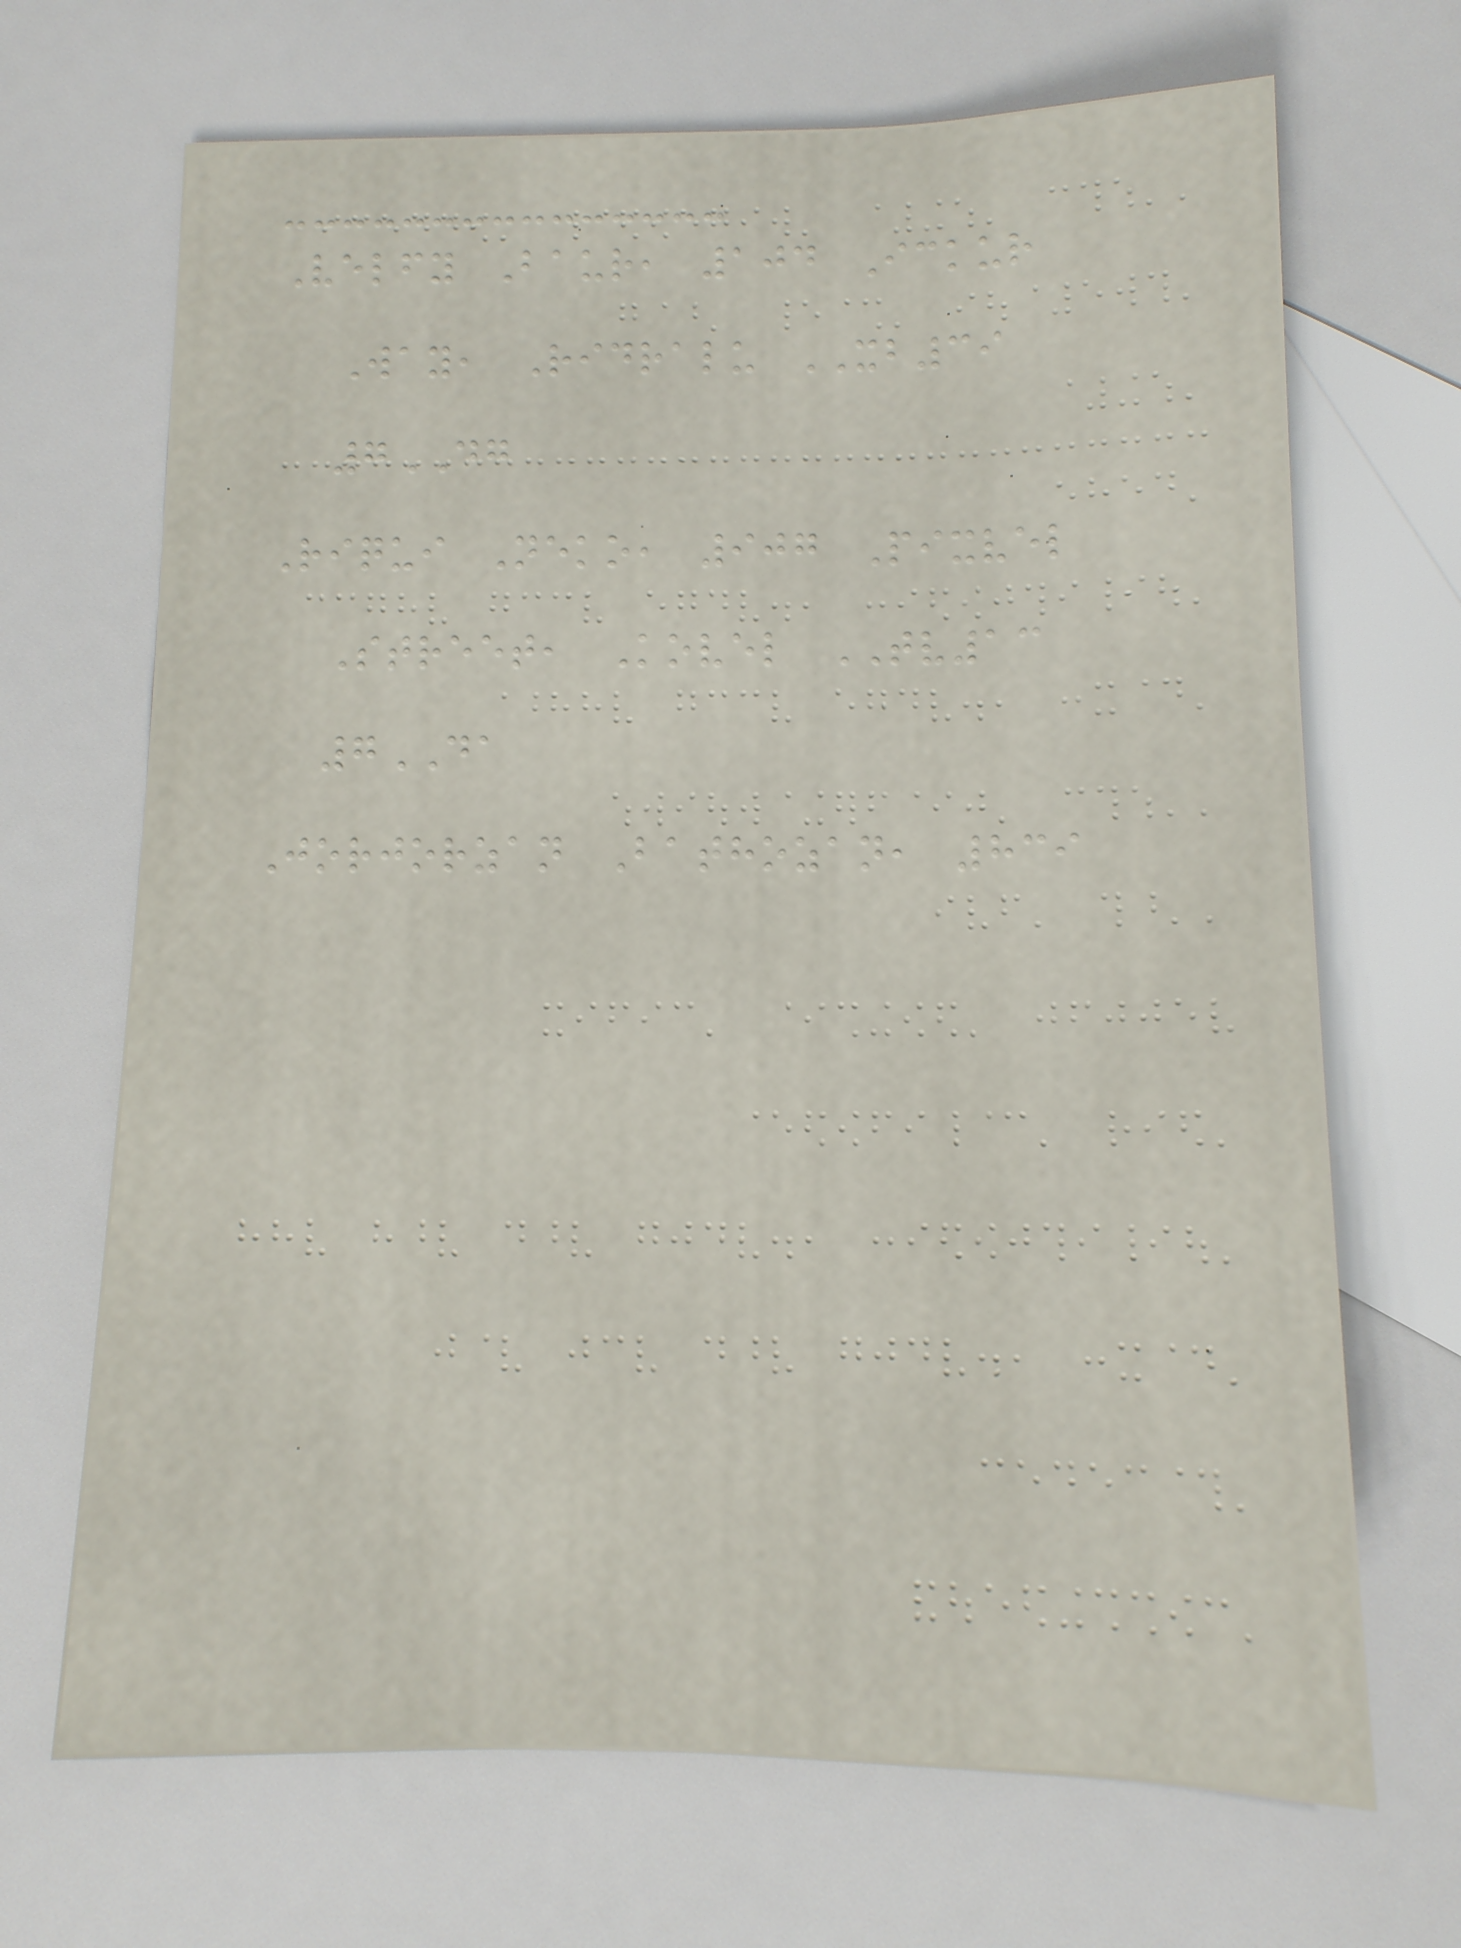Velfy Baur, 104 Ickur
Way, Ridralu XB39
7DG
Riqui Neko, 907 Pixvel
Street, Kovel TV13
7DA
Jorjorzan Bathozan, 839
